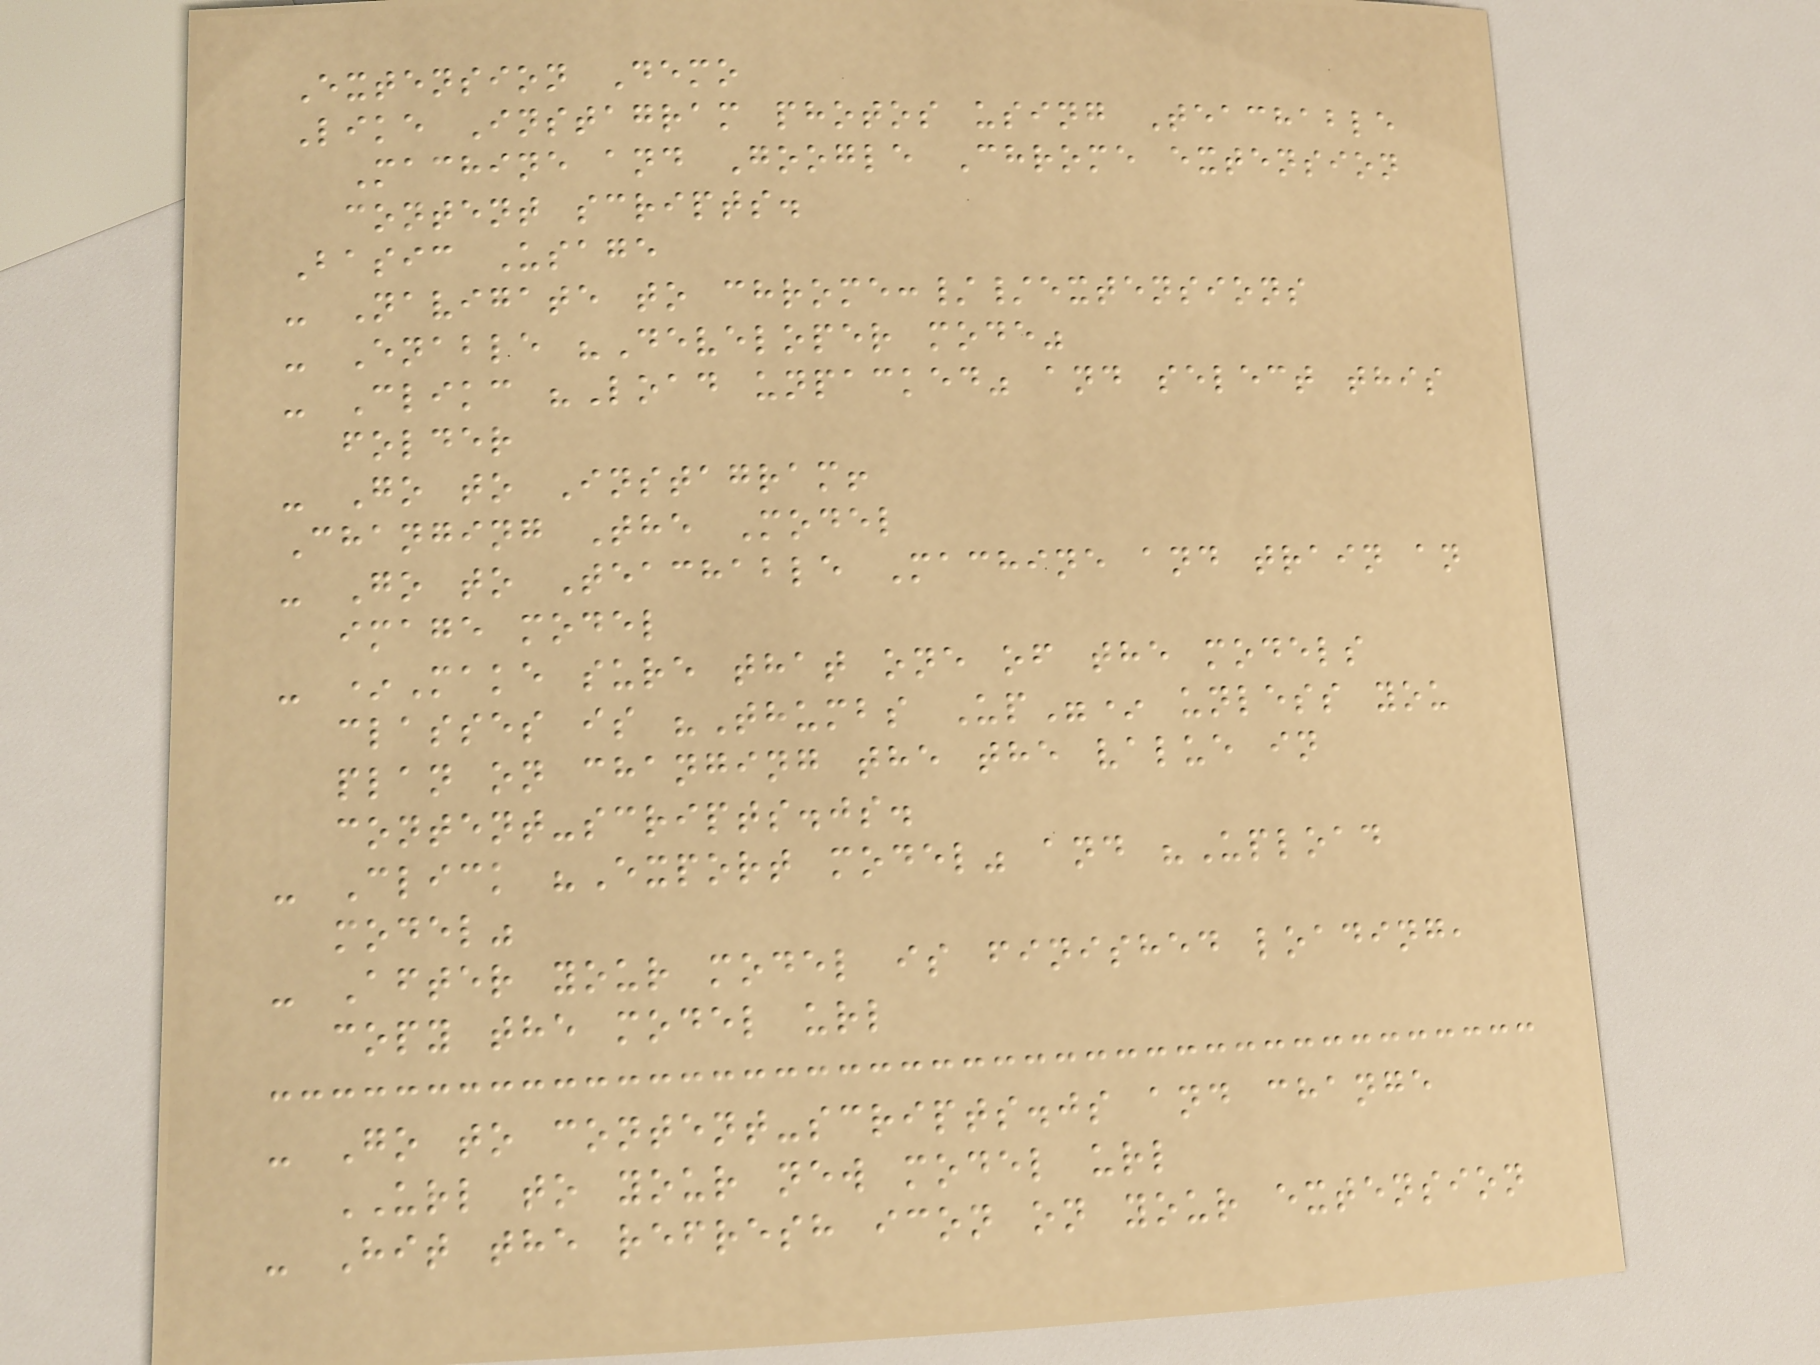Extension Demo
Like Instagram photos using Teachable
Machine and Google Chrome extension
content scripts.
Basic Usage
- Navigate to chrome://extensions
- Enable "Developer mode"
- Clikc "Load unpacked" and select this
folder
- Go to Instagram!
Changing The Model
- Go to Teachable Machine and train an
image model
- *Make sure that one of the models
classes is "Thumbs Up"* unless you
plan on changing the the value in
content-scripts.js.
- Click "Export model" and "Upload
model"
- After your model is finished loading,
copy the model url
- Go to content-scripts.js and change
URL to your new model url
- Hit the refresh icon on your extension
